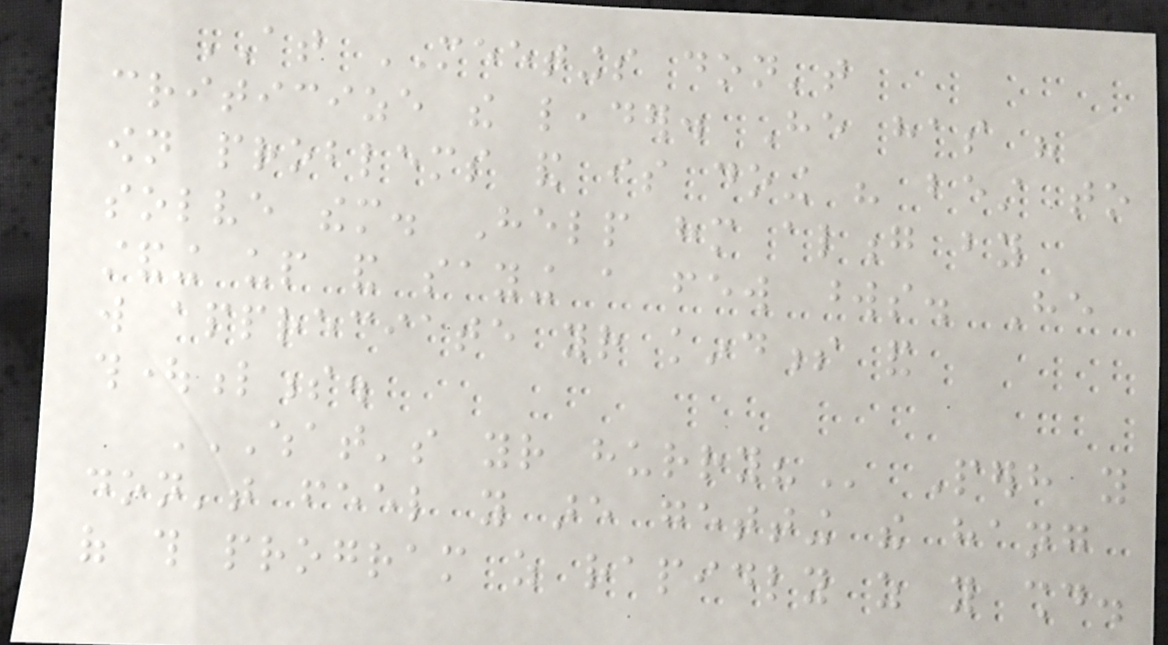AT MEETINGS don't
criticize the leader. He has his
own problems and is doing his best to
solve them. Help him along by
standing up and saying a few words. He
will appreciate your kindness and
thoughtfulness.
WHAT'S YOUR HURRY? Perhaps you
don't feel you are getting the hang
of this program as rapidly as you should.
